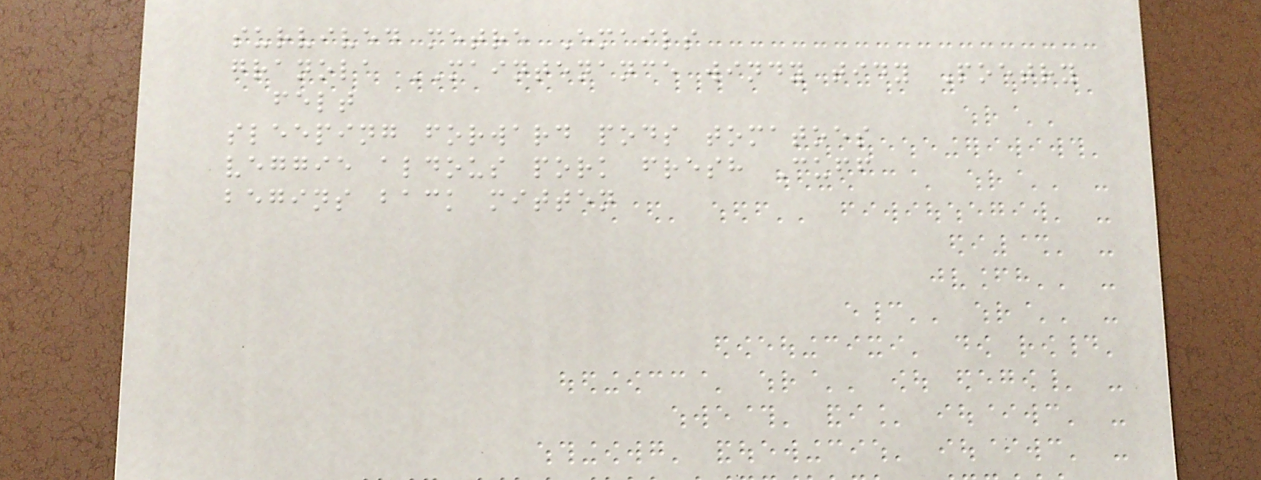survived metre Emails
granola MAINTENANCE windy tidy Poetry
felt
sleeping forward pods tomatoes
veggie aldous pork fresh Cuff
begins back mitten
